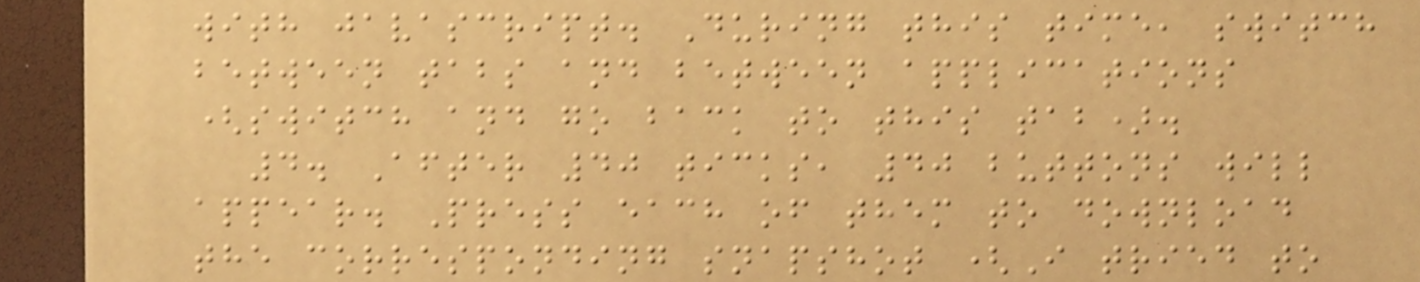with javascript. During this time, switch
between tabs and between applications
(switch and go back to this tab).
4. After 40 ticks, 40 buttons will
appear. Press each of them to download
the corresponding snapshot (I tried to
